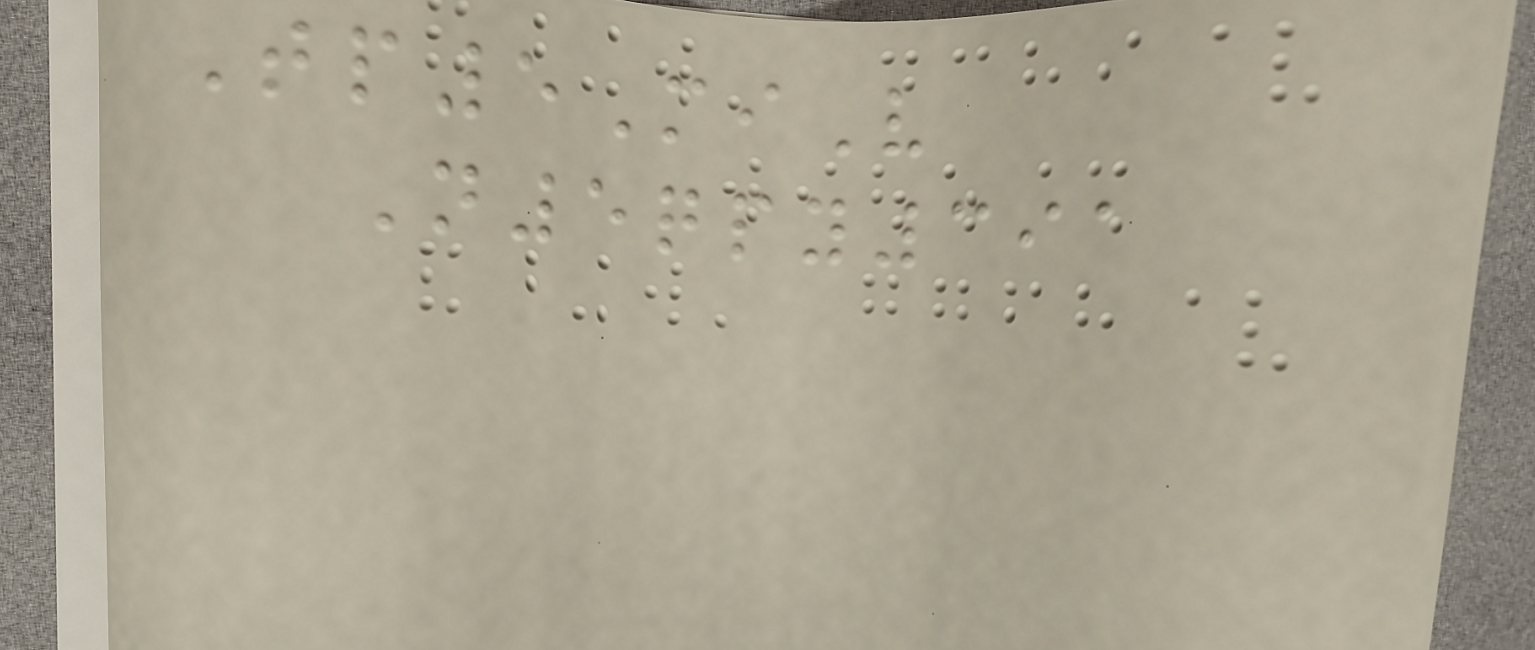Tp5MiV
N5qpy391
